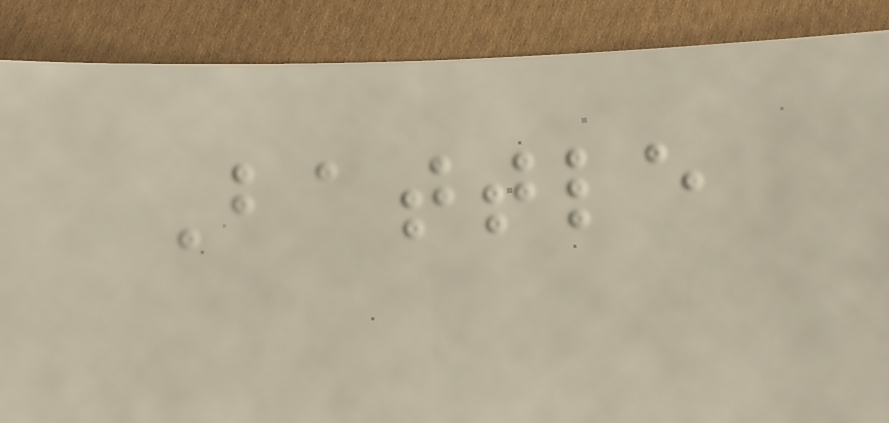Battle
